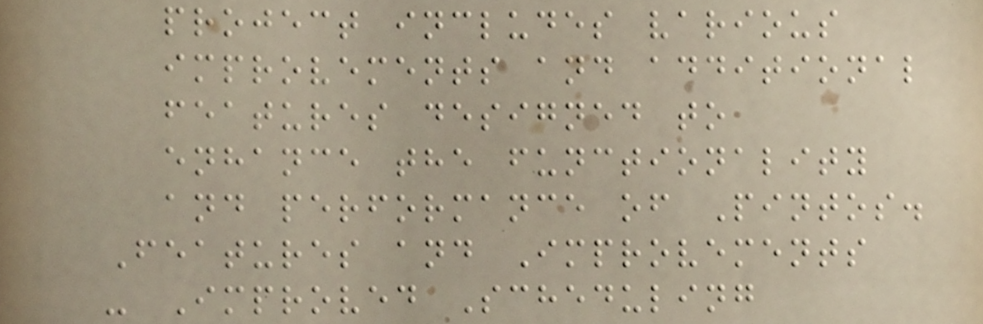project includes various
improvements and additional
features designed to
enhance the functionality
and performance of Pintos.
Features and Improvements
- Improved Scheduling
